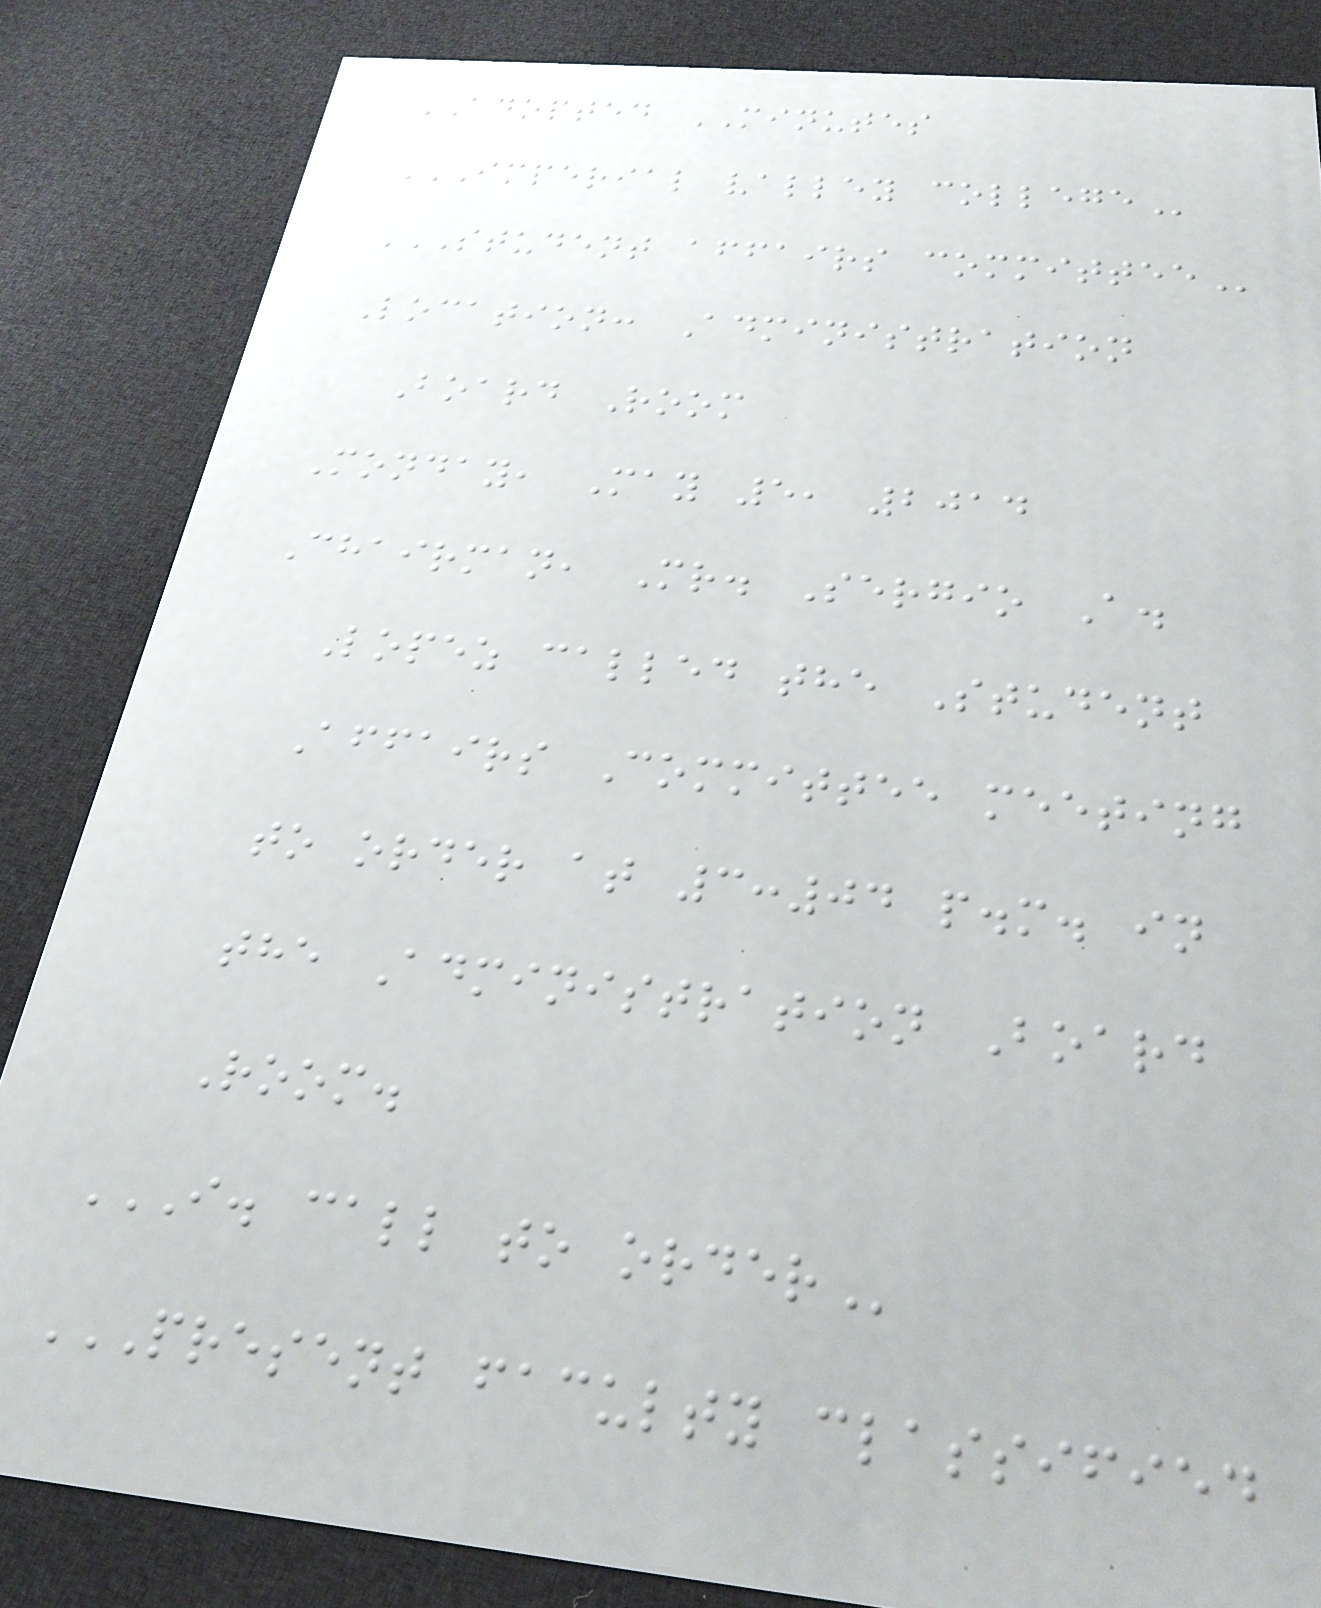ADOPTED MINUTES
IMPERIAL VALLEY COLLEGE
STUDENT AFFAIRS COMMITTEE
Location: Administration
Board Room
Monday, May 5, 2014
Chairman, Mr. Sergio A.
Lopez called the Student
Affairs Committee meeting
to order at 3:04 p.m. in
the Administration Board
Room.
I. CALL TO ORDER
PRESENT FACULTY CLASSIFIED
